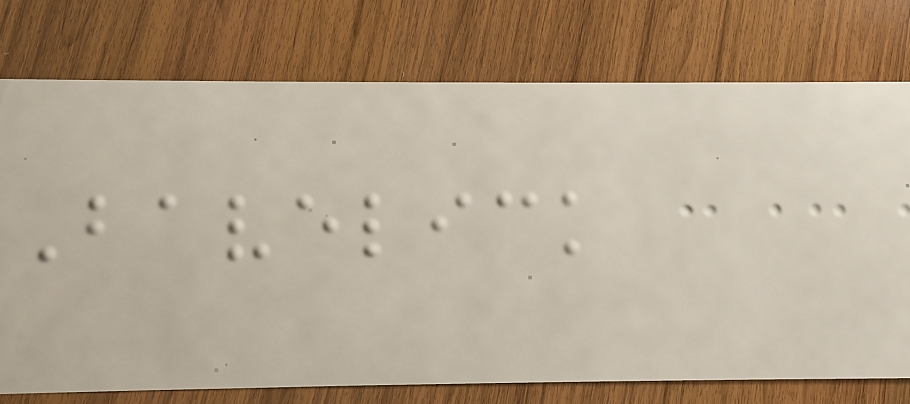Bavelick
